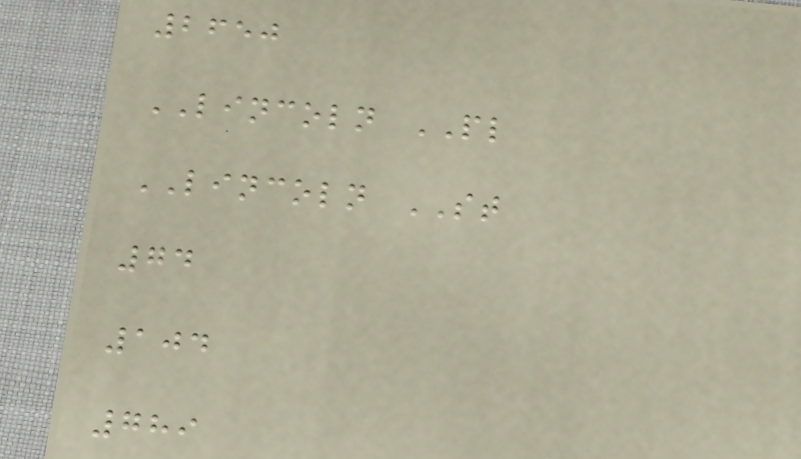2650
LINCOLN PL
LINCOLN ST
74
104
789
